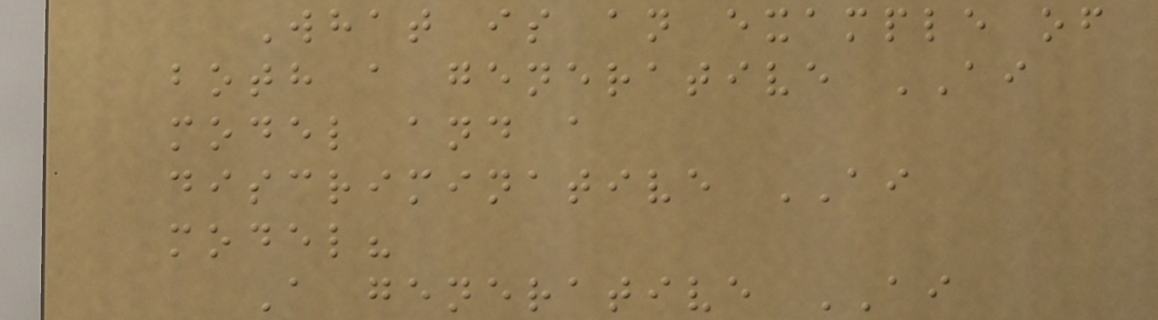What is an example of
both a generative AI
model and a
discriminative AI
model?
A generative AI
